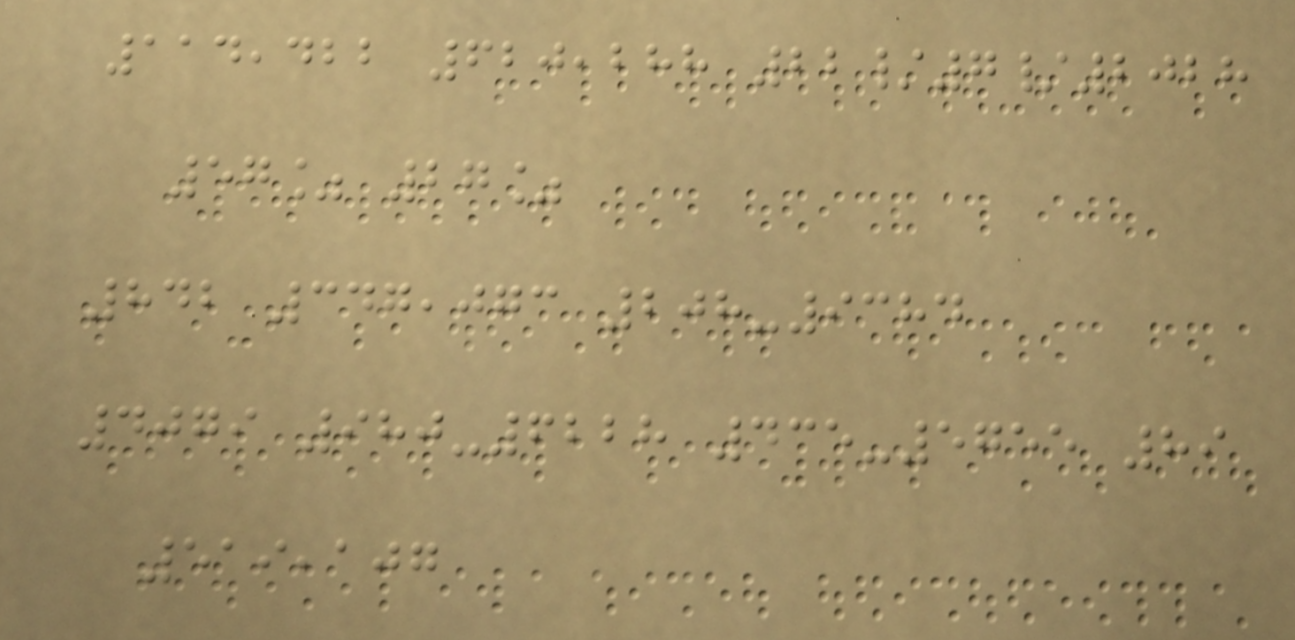114,422 620,288 22/7/2028
57% 27%
842 347,073 208-9384
4079 980-6228 435-5755 89
519,107
